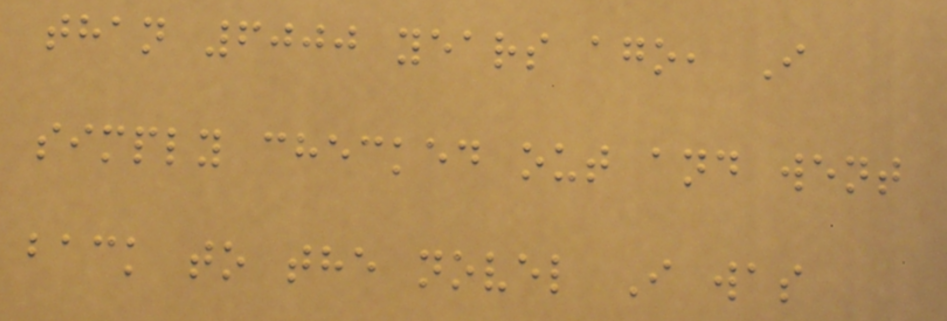than 6000 years ago, I
simply checked out and went
back to the novel I was
